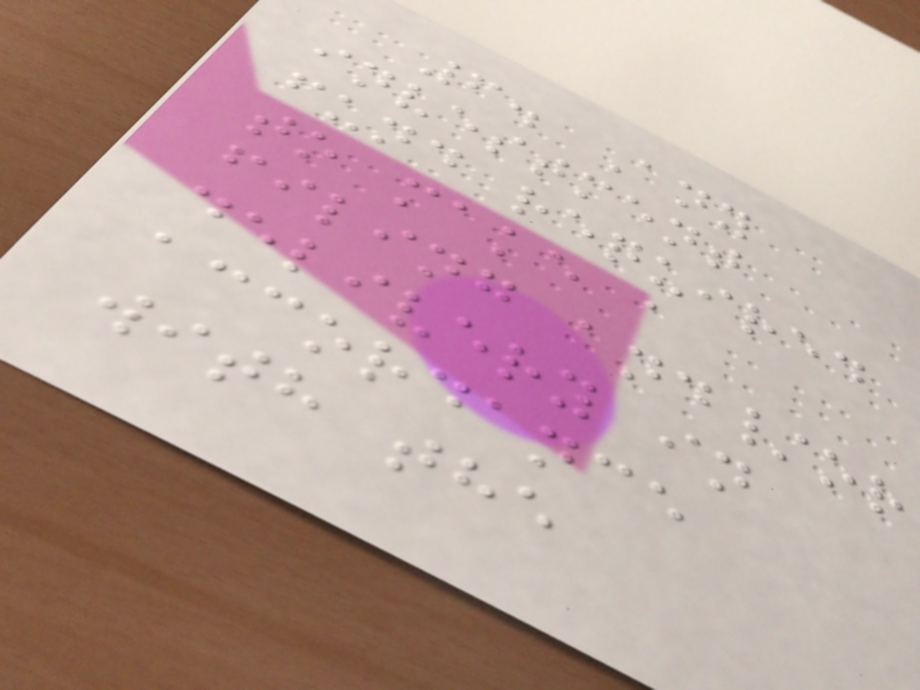6. Any
investment
fund required
to make a
filing and/or
delivery in
accordance
with the
